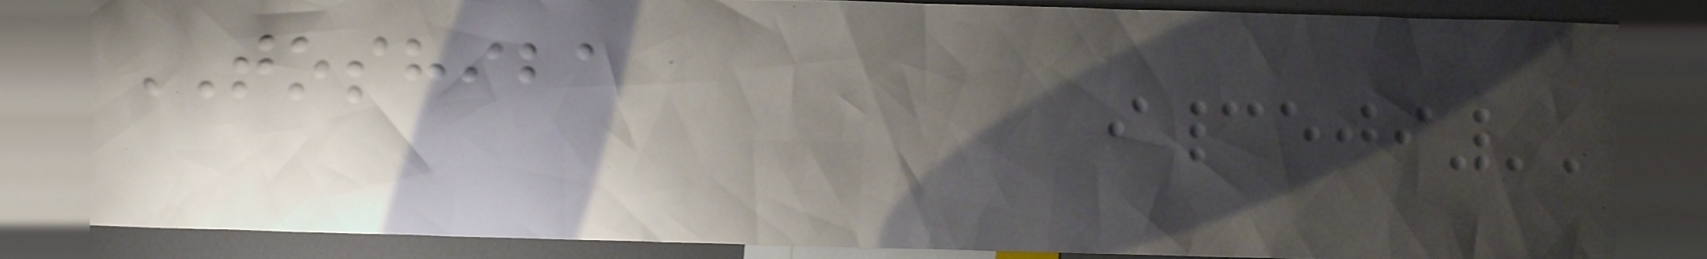TOSHIBA
